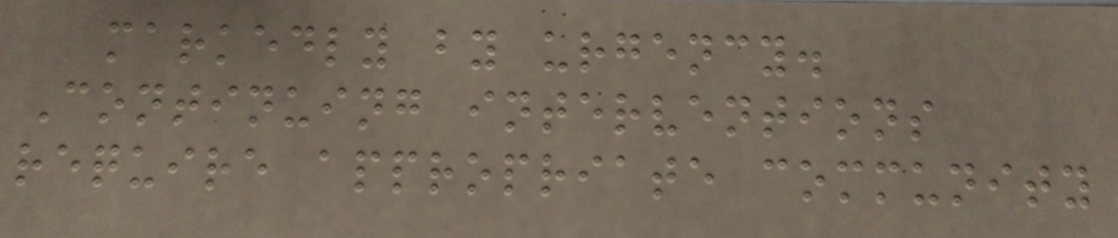markedly by urgency.
Continuing interventions
require appropriate community
